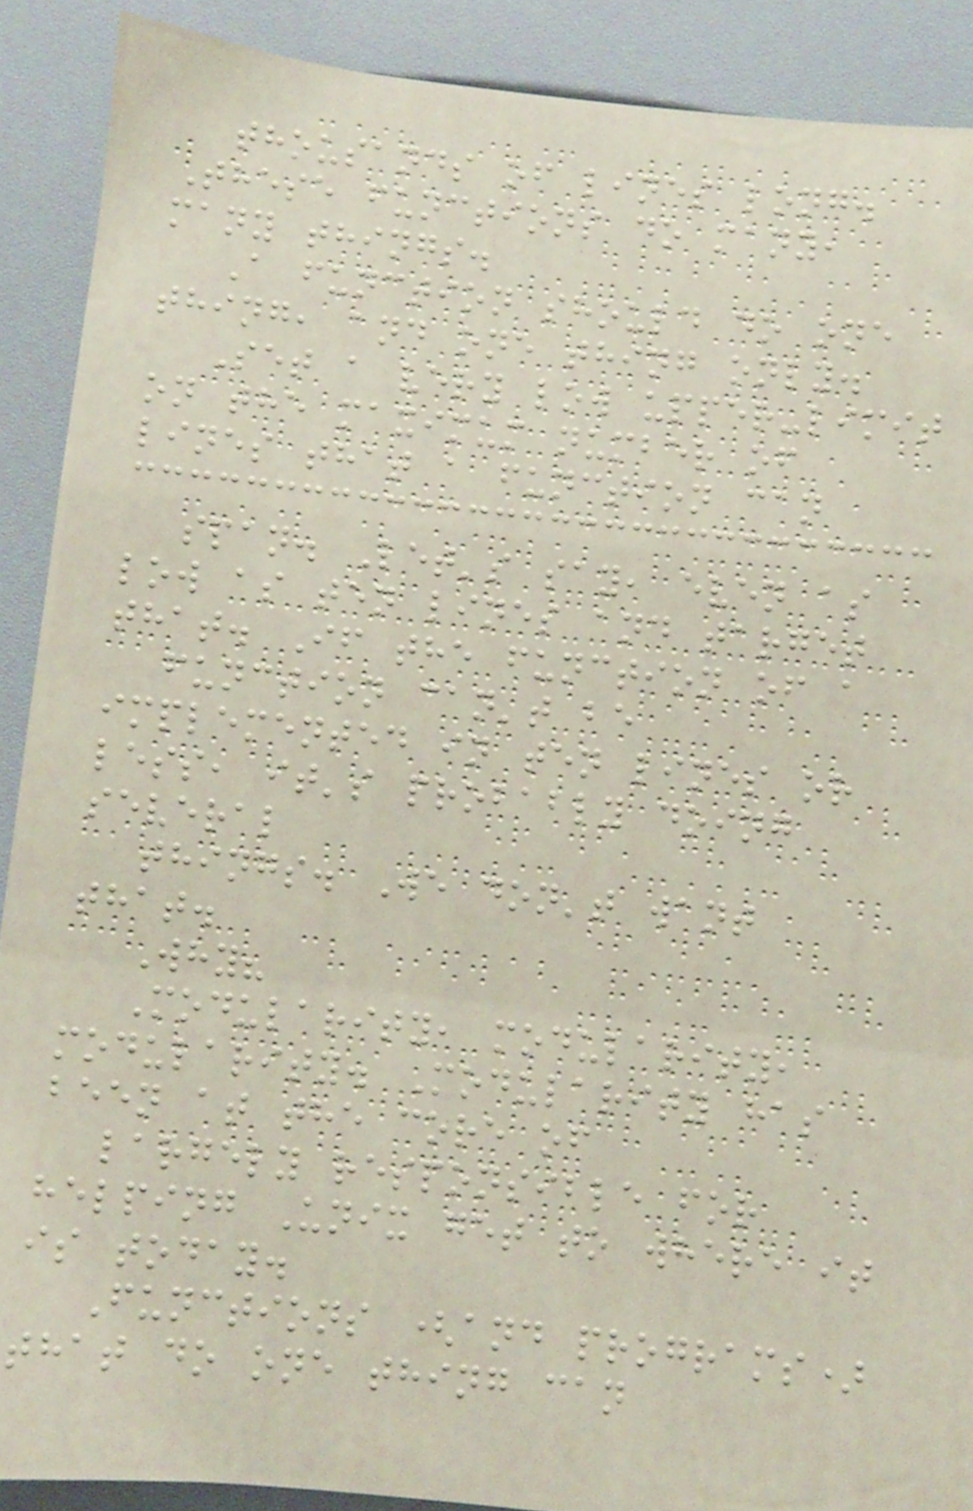thousands of lines long.
These functions do many,
many things.
A function should do one
thing, and one thing only.
Set a very low upper-limit
on the maximum number of
lines that a function can
span. Let's say, even as
low as ten lines and target
that. If the function of a
function can't be
implemented in ten lines or
less, it's probably doing
several
things. We don't want
that.
Why?
Modularity, modularity,
modularity. Modularity has
been at the core of
largely responsible for
helping Unix get to where it
is today.
Functions (and programs)
that do one thing can
